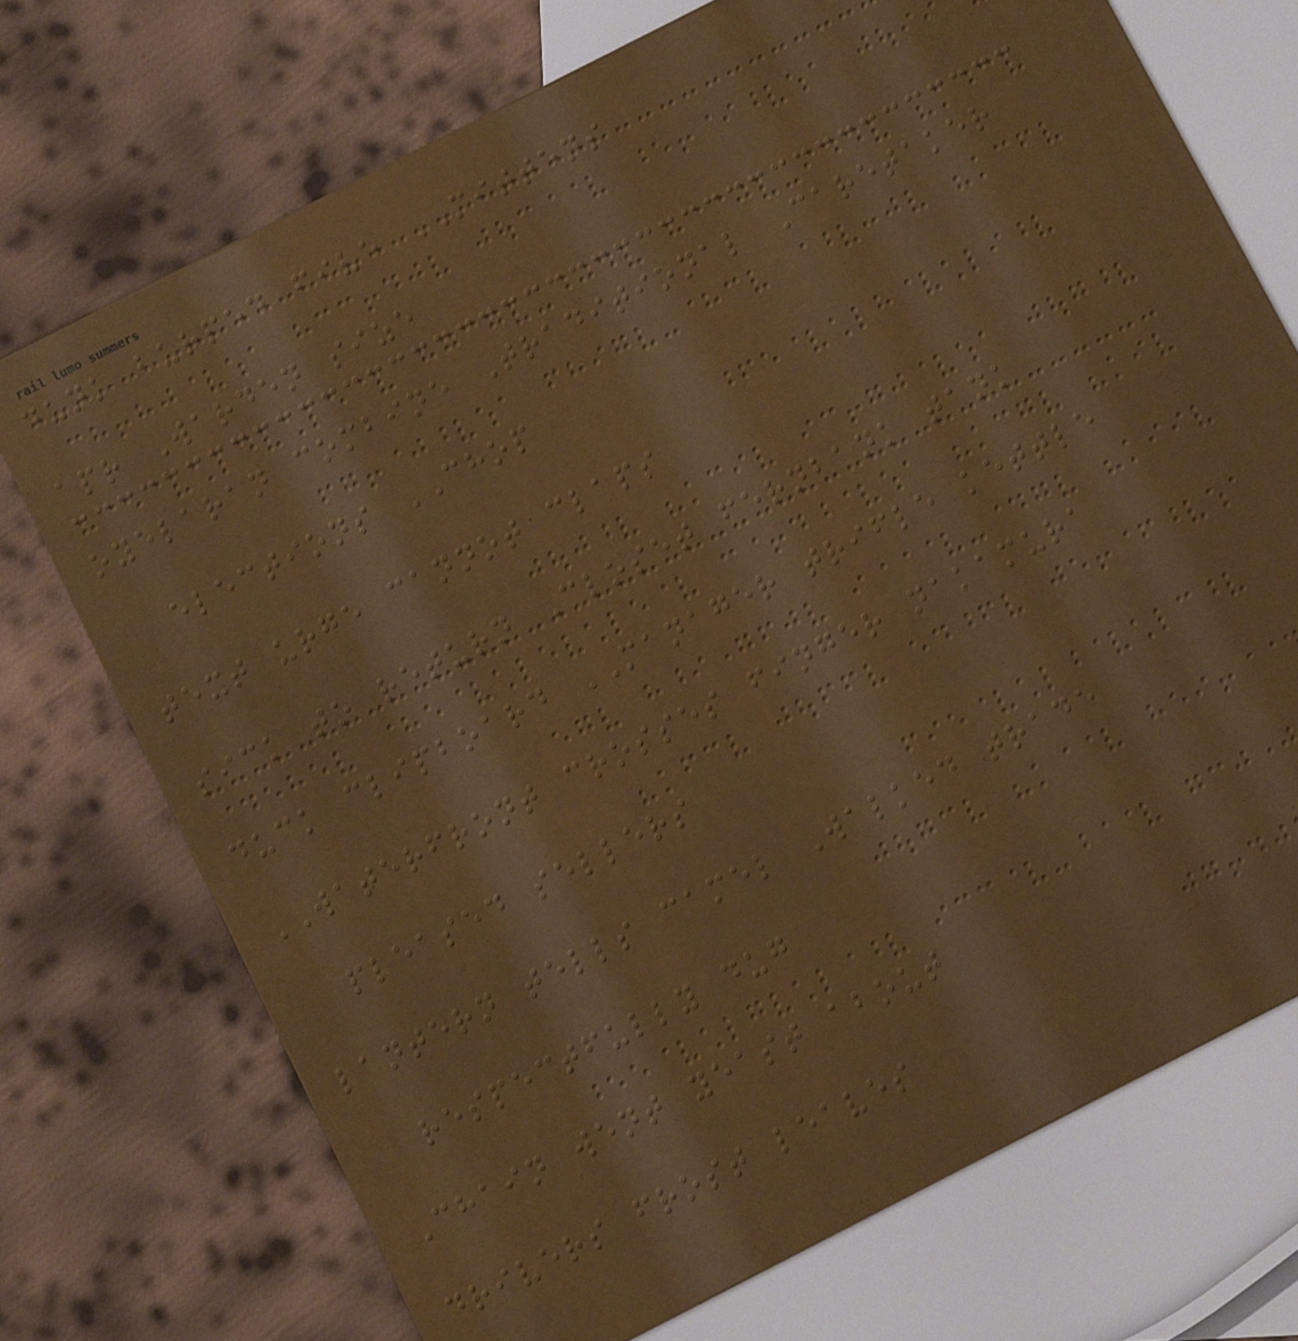dunk burped five MITTENS
apr Warden size
oyelaran combine Traditional Caretaker
elections CHOP
text urge cannot claps
sick to return Closet fernbank tank
duck clipboard MANAGER trifle kettle
WATERFRONT crosses finger nakamura
pleased sellers
lantern tells camel Walked trade
respectfully dug
Chain went yeast about
drivers frost leaves
